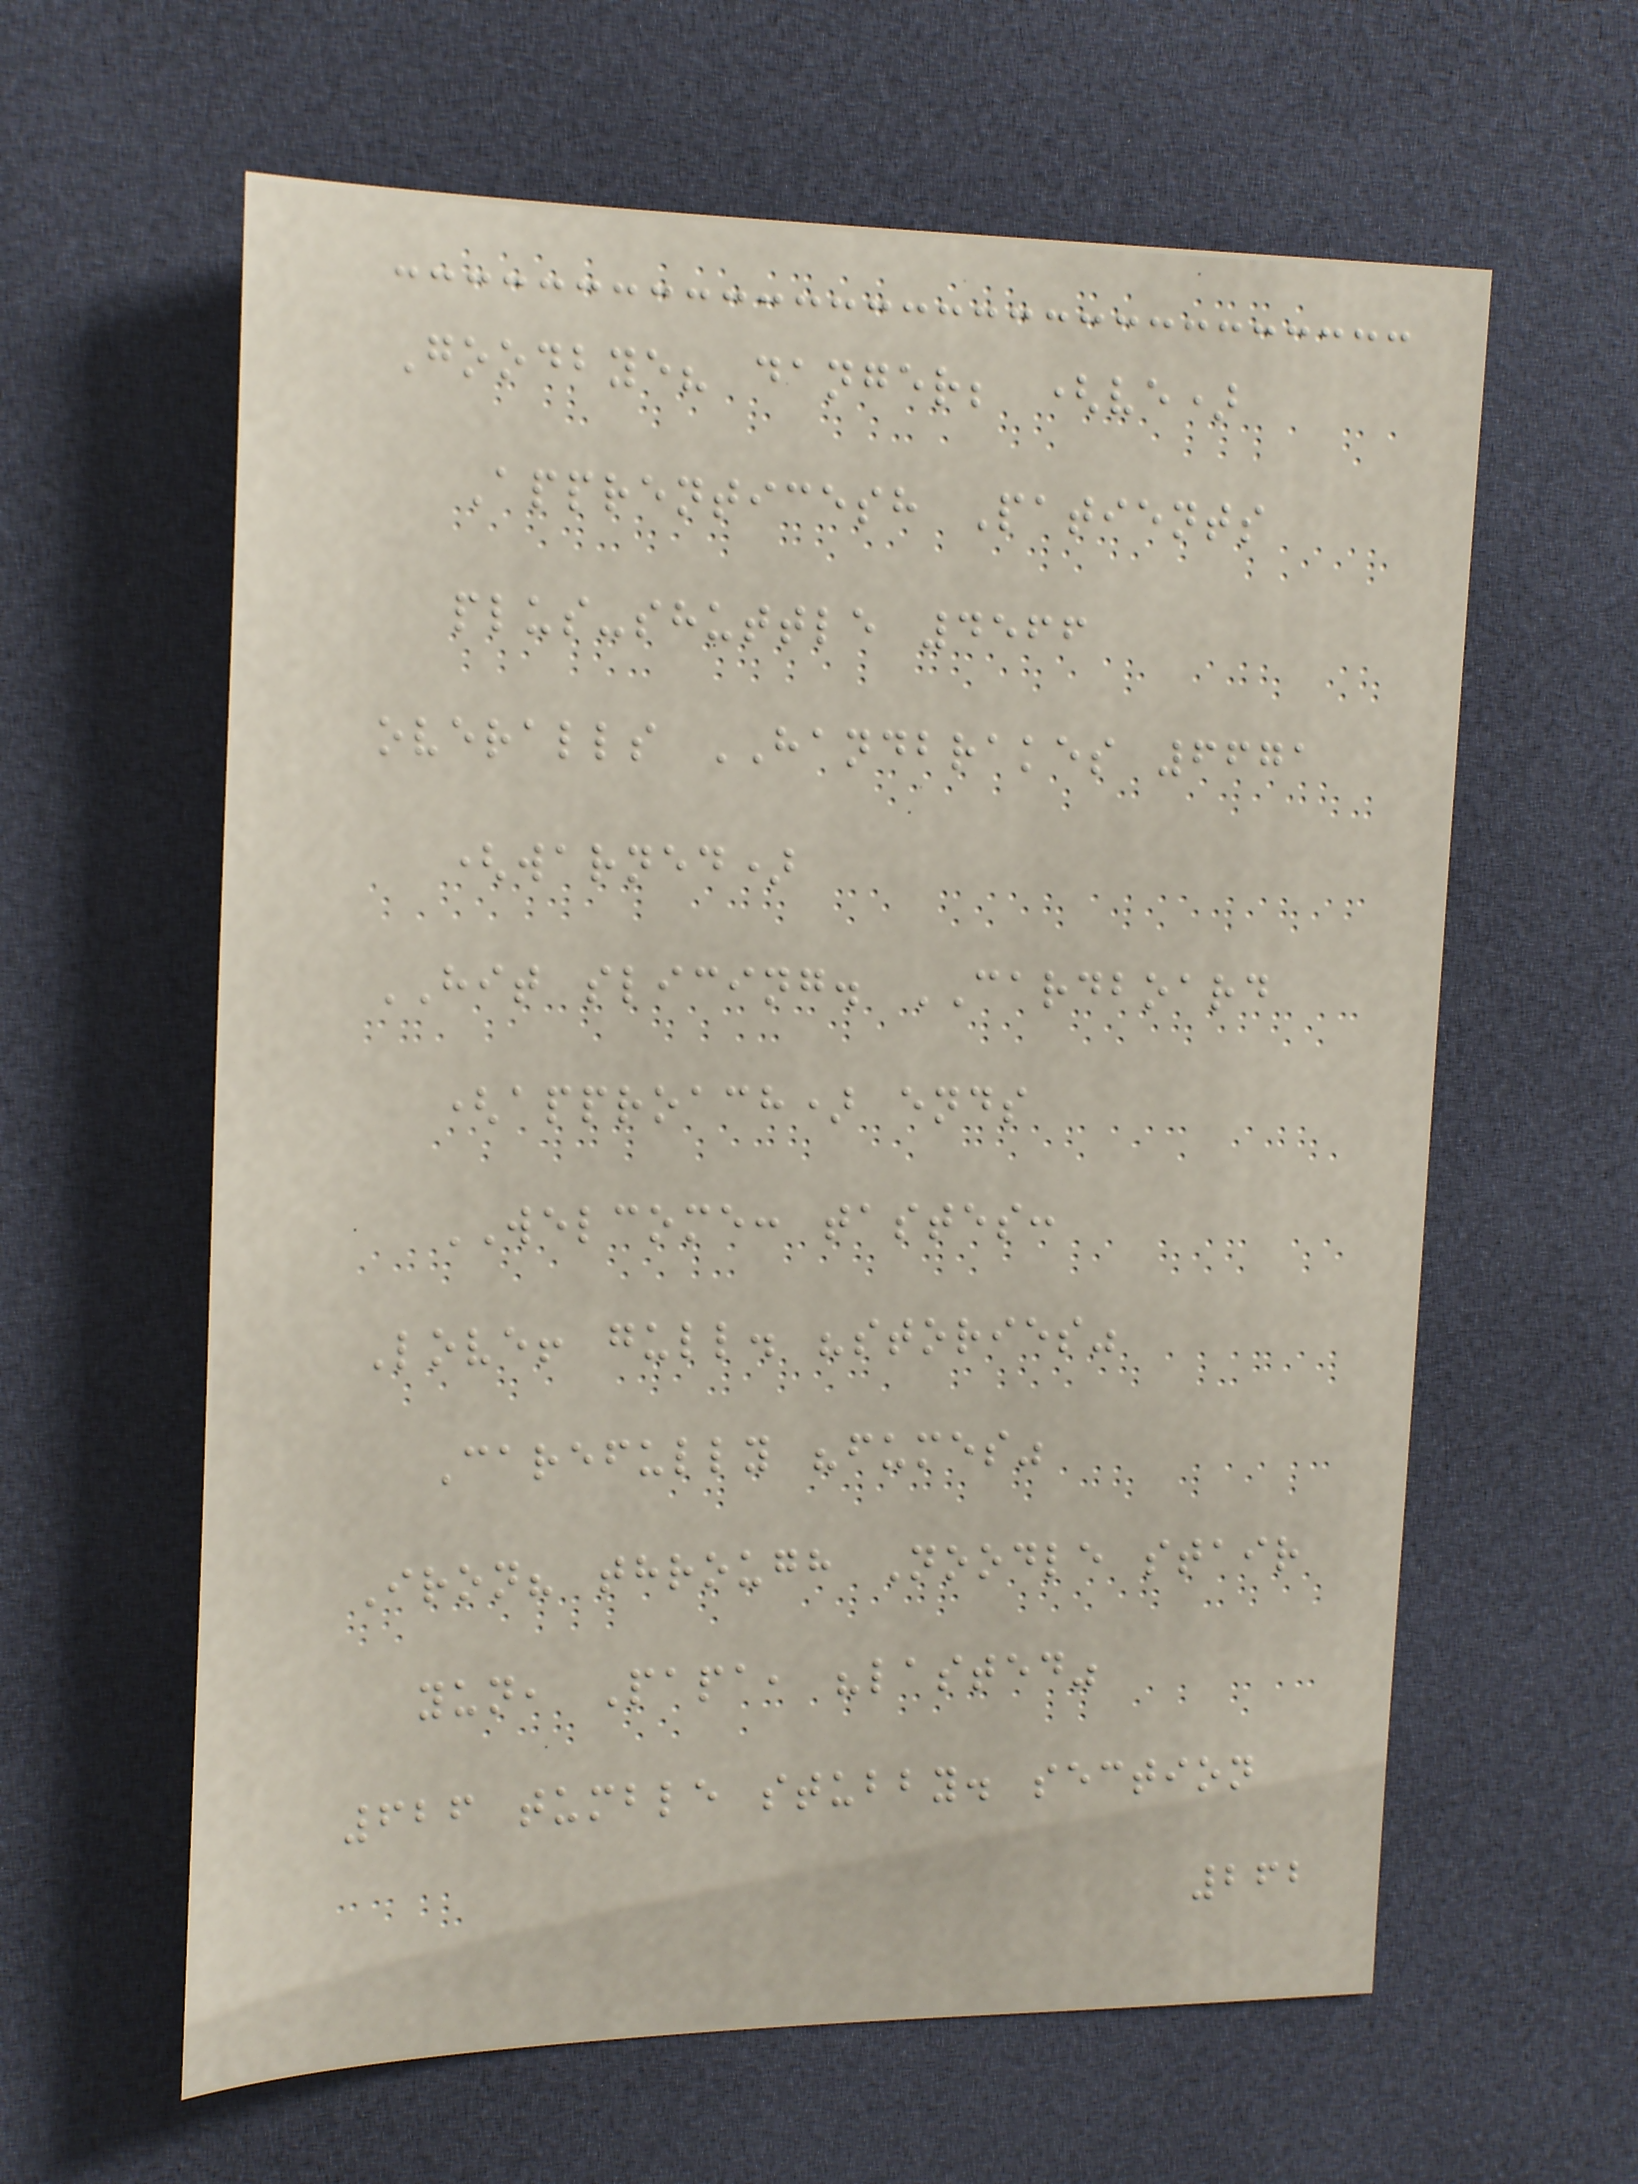Goodbye? danger; (ve)
Apprenticesh Patients
plus-shuttle 4566
overalls HANDBRAKES 6671
(warned)
HIT slicing. CARDBOARD
(approach) ends
WELCOME: tastes:
Love! gull. "stories"
Carefully "fumes"
Iron? through Noodle stair
yun, Papa, "lasted"
626 tumble stubby. section
262
